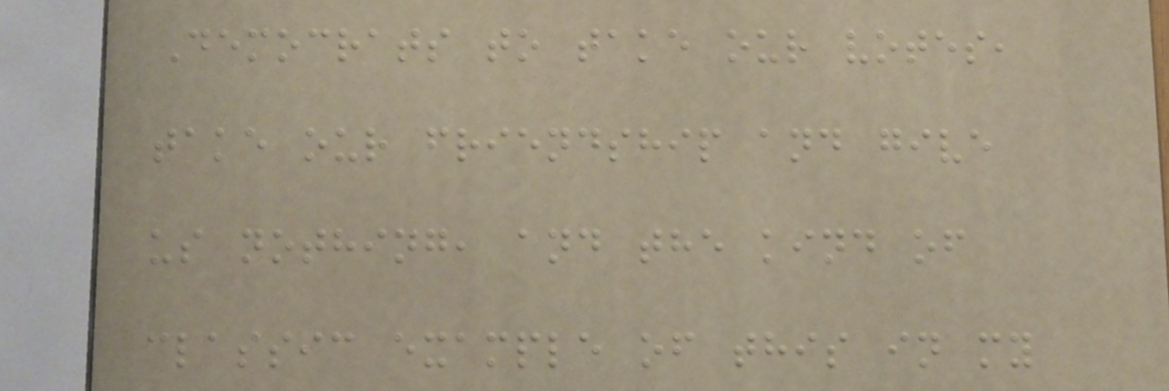Democrats to take our votes,
take our friendship and give
us nothing, and the kind of
classic example of this in my
